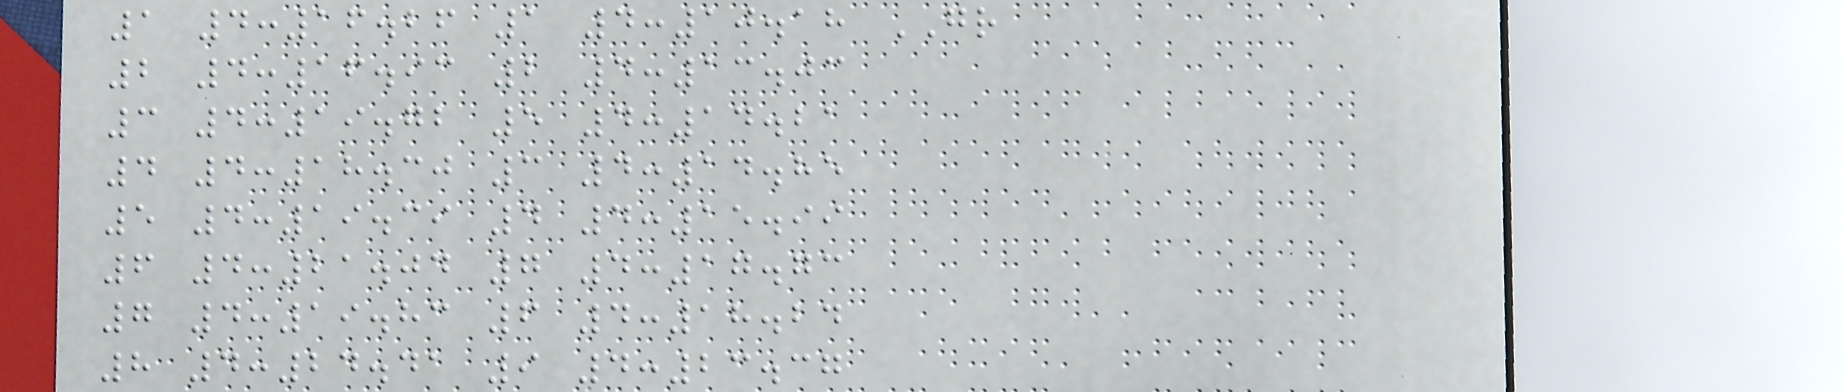1 4:16.26 1 4:10.18 GR
2 4:16.93 2 4:13.03
3 4:19.72 5 4:14.21
4 4:18.30 3 4:14.85
5 4:19.39 4 4:15.99
6 4:21.04 7 4:17.73
7 4:19.83 6 4:18.24
8 4:24.41 9 4:23.37
